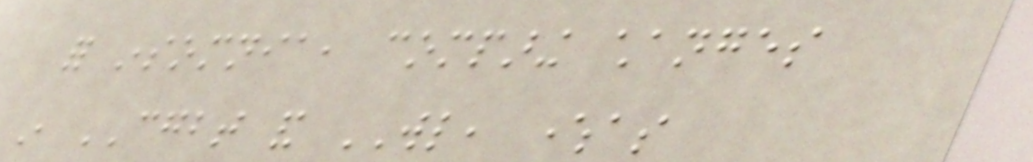for insomnia, comparing changes
in CGBT and WL, whereas
